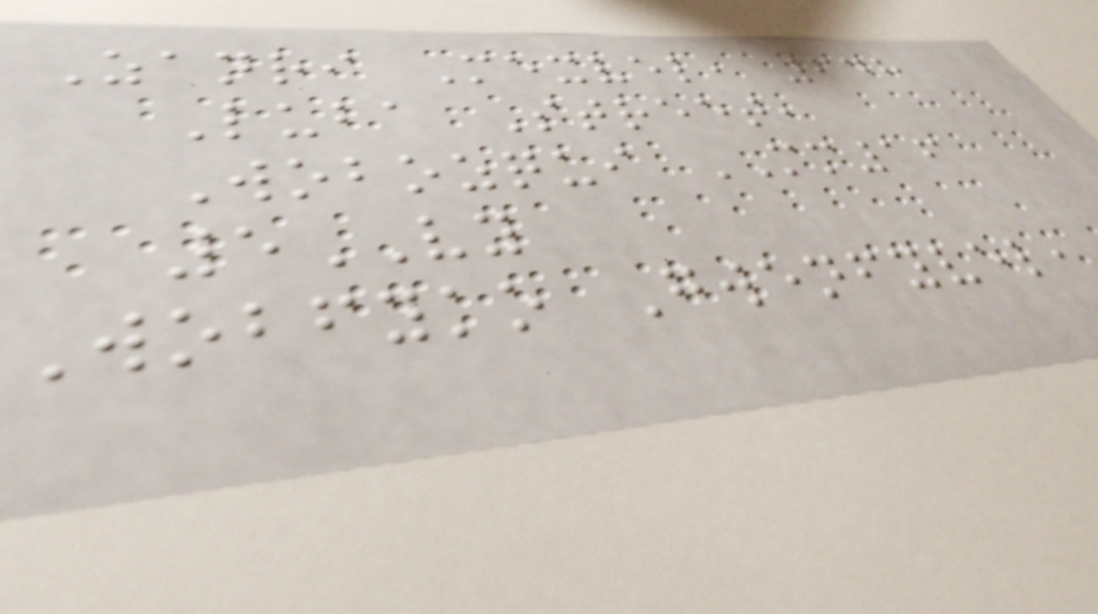Zanri Mexvel, 648
Luba Street,
Wobozqui MM16
5VY
Wobfyko Gwenfyvel,
